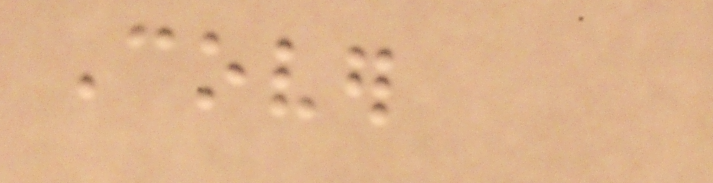Cover
